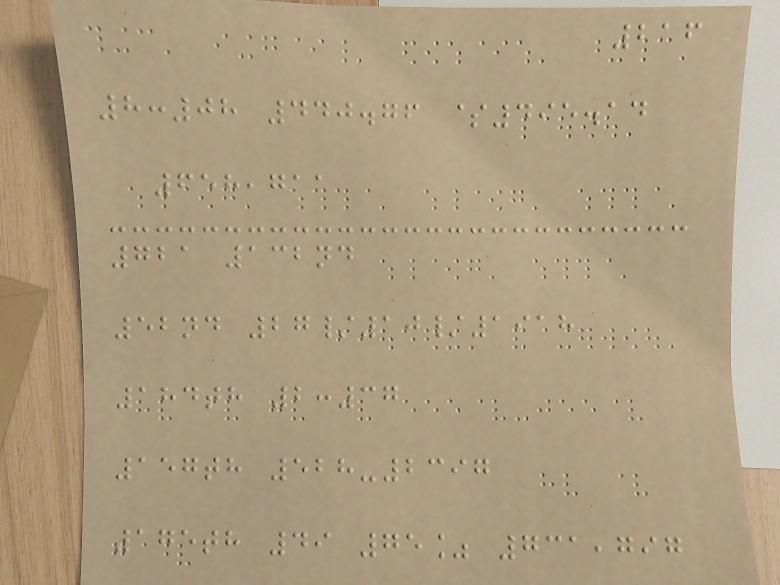216
8:08 440.76 $495.14
658,711
721 132nd
52nd 27/10/1918
184th 2:37
157th 528-2397
175th 49 75% 731,797
